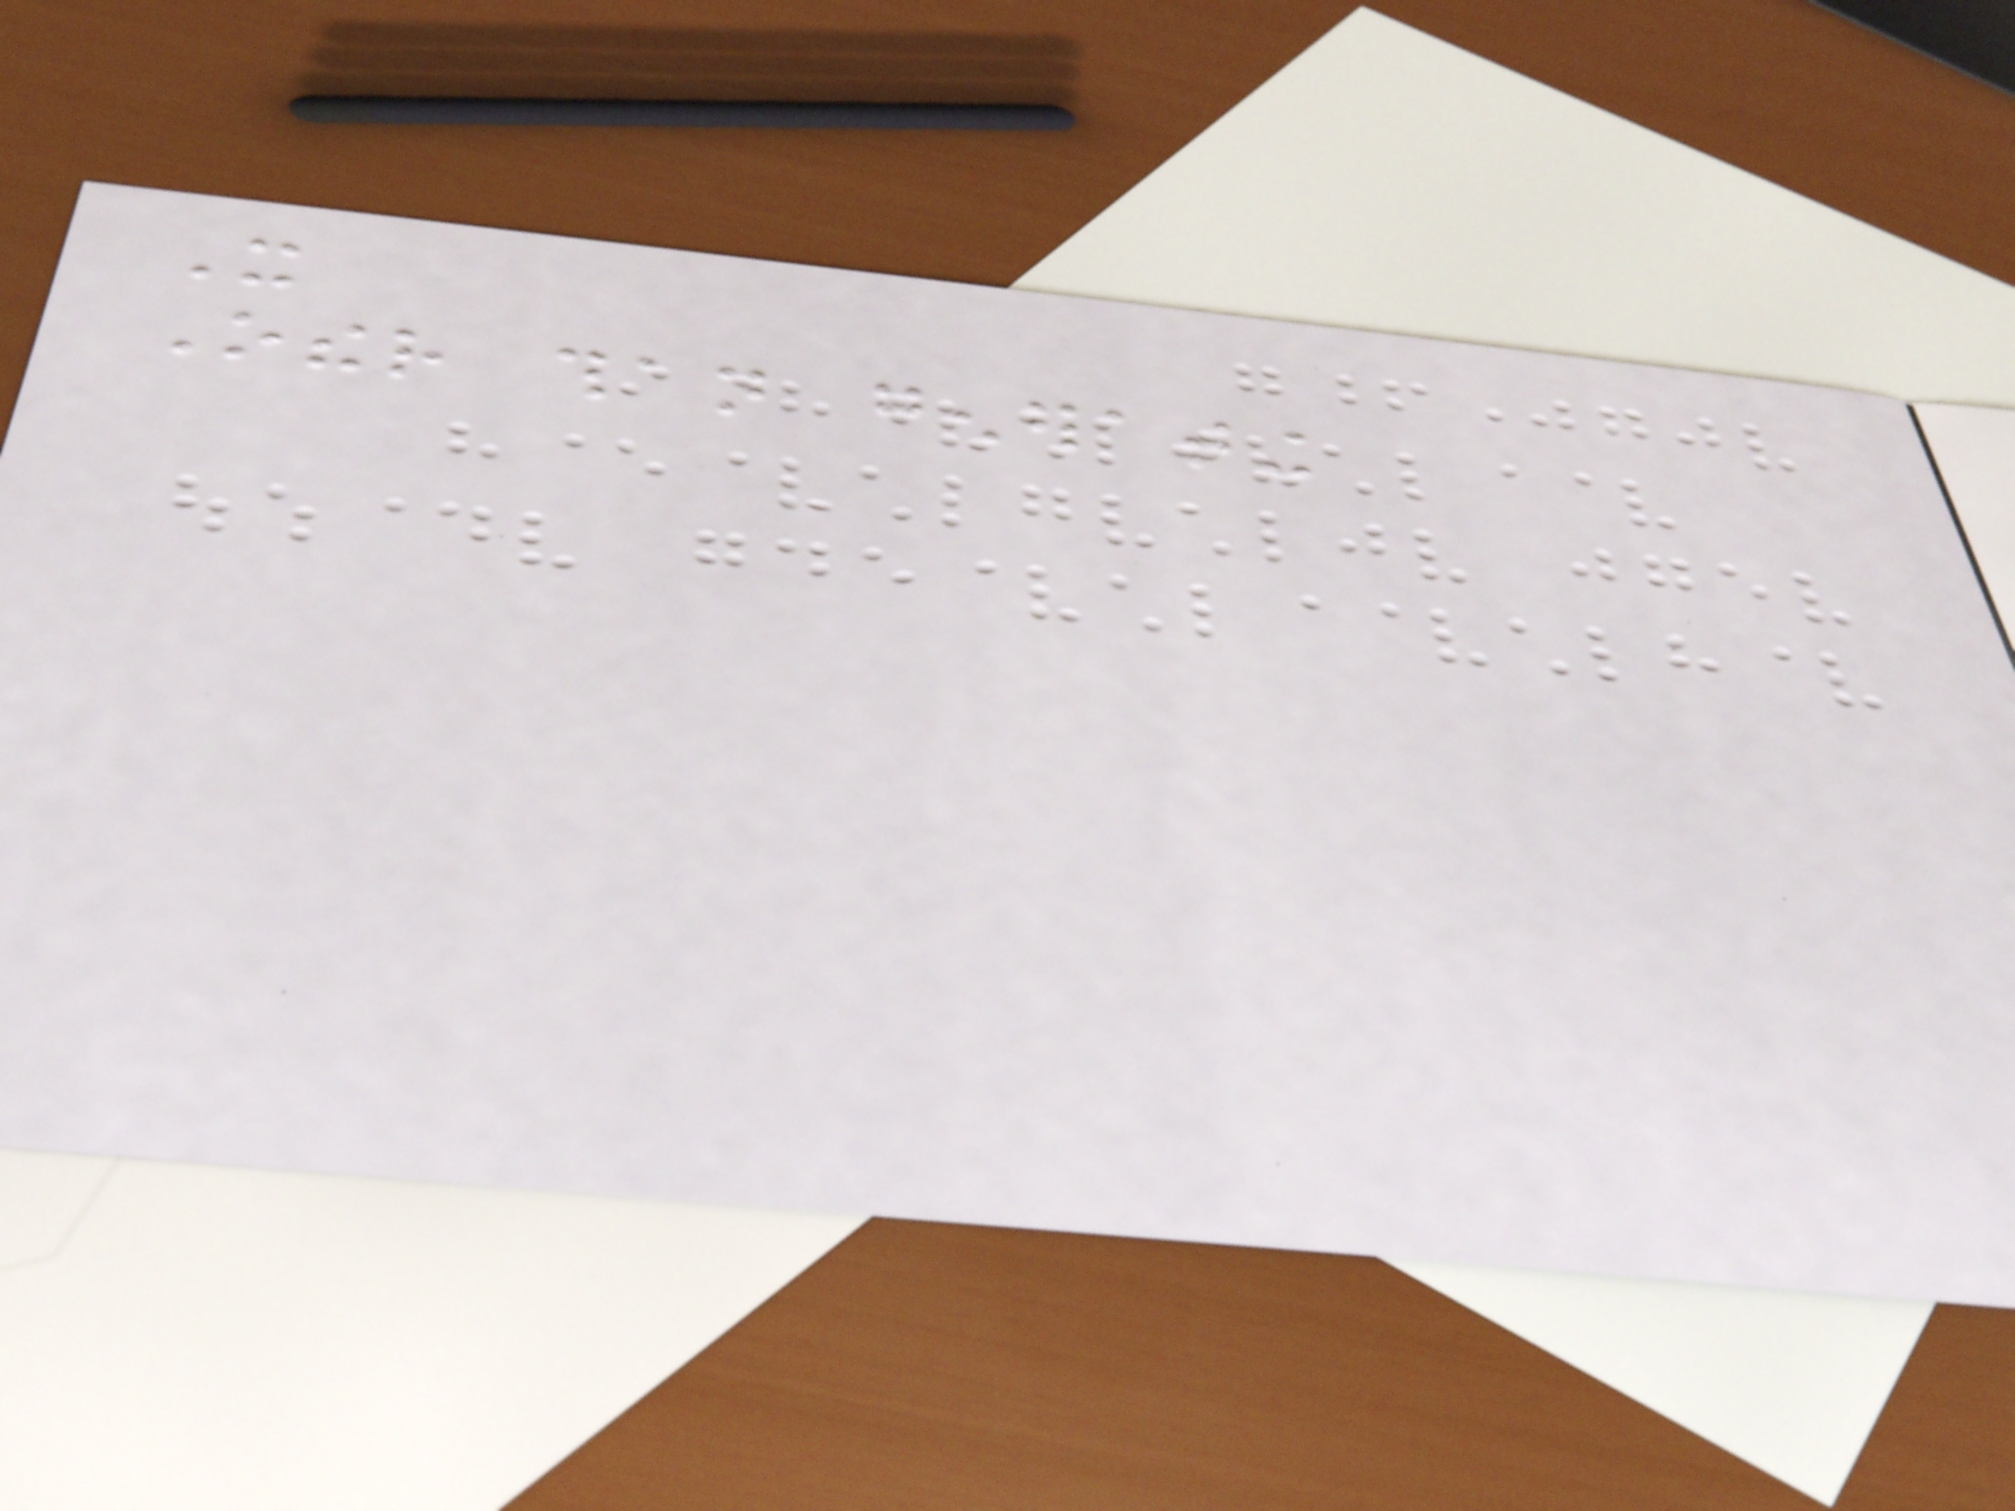It
Other than generating
